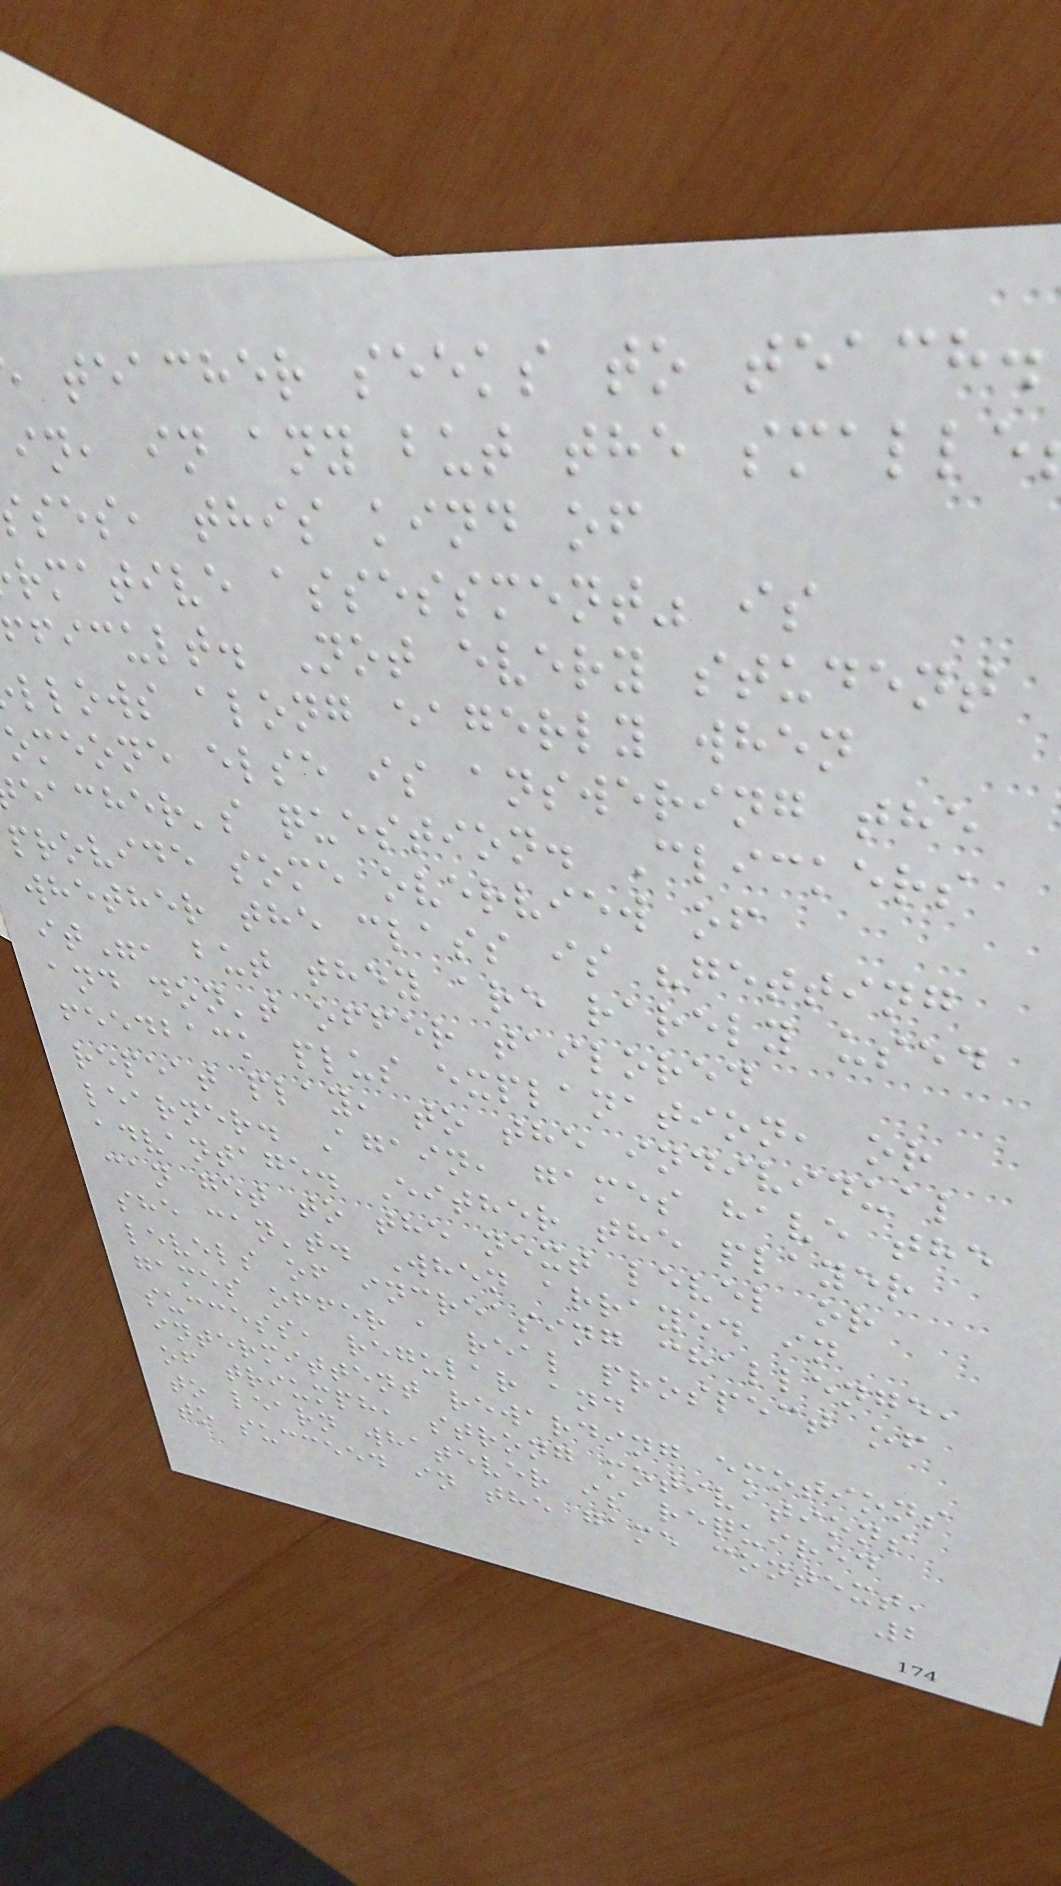teacher seeks to teach.
in, in any but the smalle
ses, this kind of
rmative assessment" is
fficult. Not every student
llows along eagerly when
omeone else is answering the
eacher's question. Clickers
provide some overview of
whether the class is "getting
it", but they are rarely used
and don't offer tailored
feedback plus explanation, or
repeat play, to the individual
learner. Again, games have the
advantage. Either the player
can get to the next level or
she can't. When arrayed in
levels of increasing challenge,
games offer a real prospect of
success, regular and
intermittent rewarding emotions
of triumph, strong motivations
to learn whatever is required
to succeed in the game context,
2
